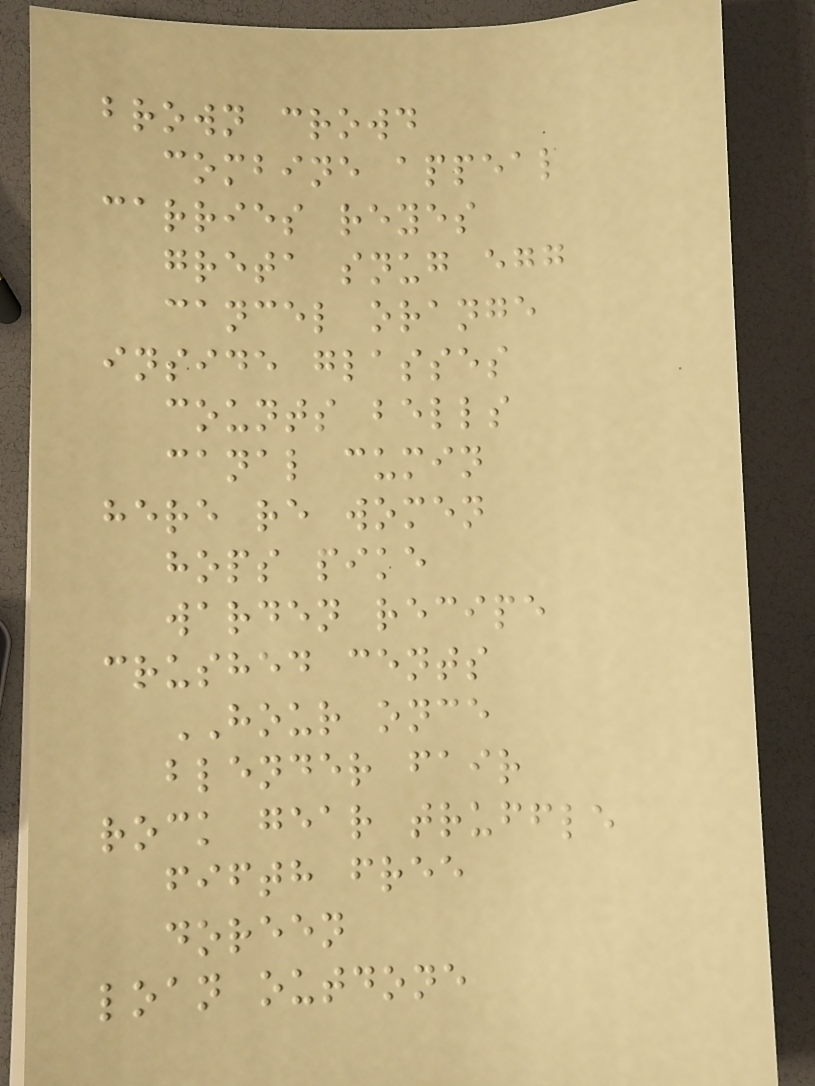brown crowd
combine appeal
carries reyes
greta snug egg
cancel orange
inside glasses
counts bells
canal cumin
here re women
hops pike
warden recipe
crushed cents
HOUR once
blender fair
rock gear truffle
fifth free
doreen
loan outdone
